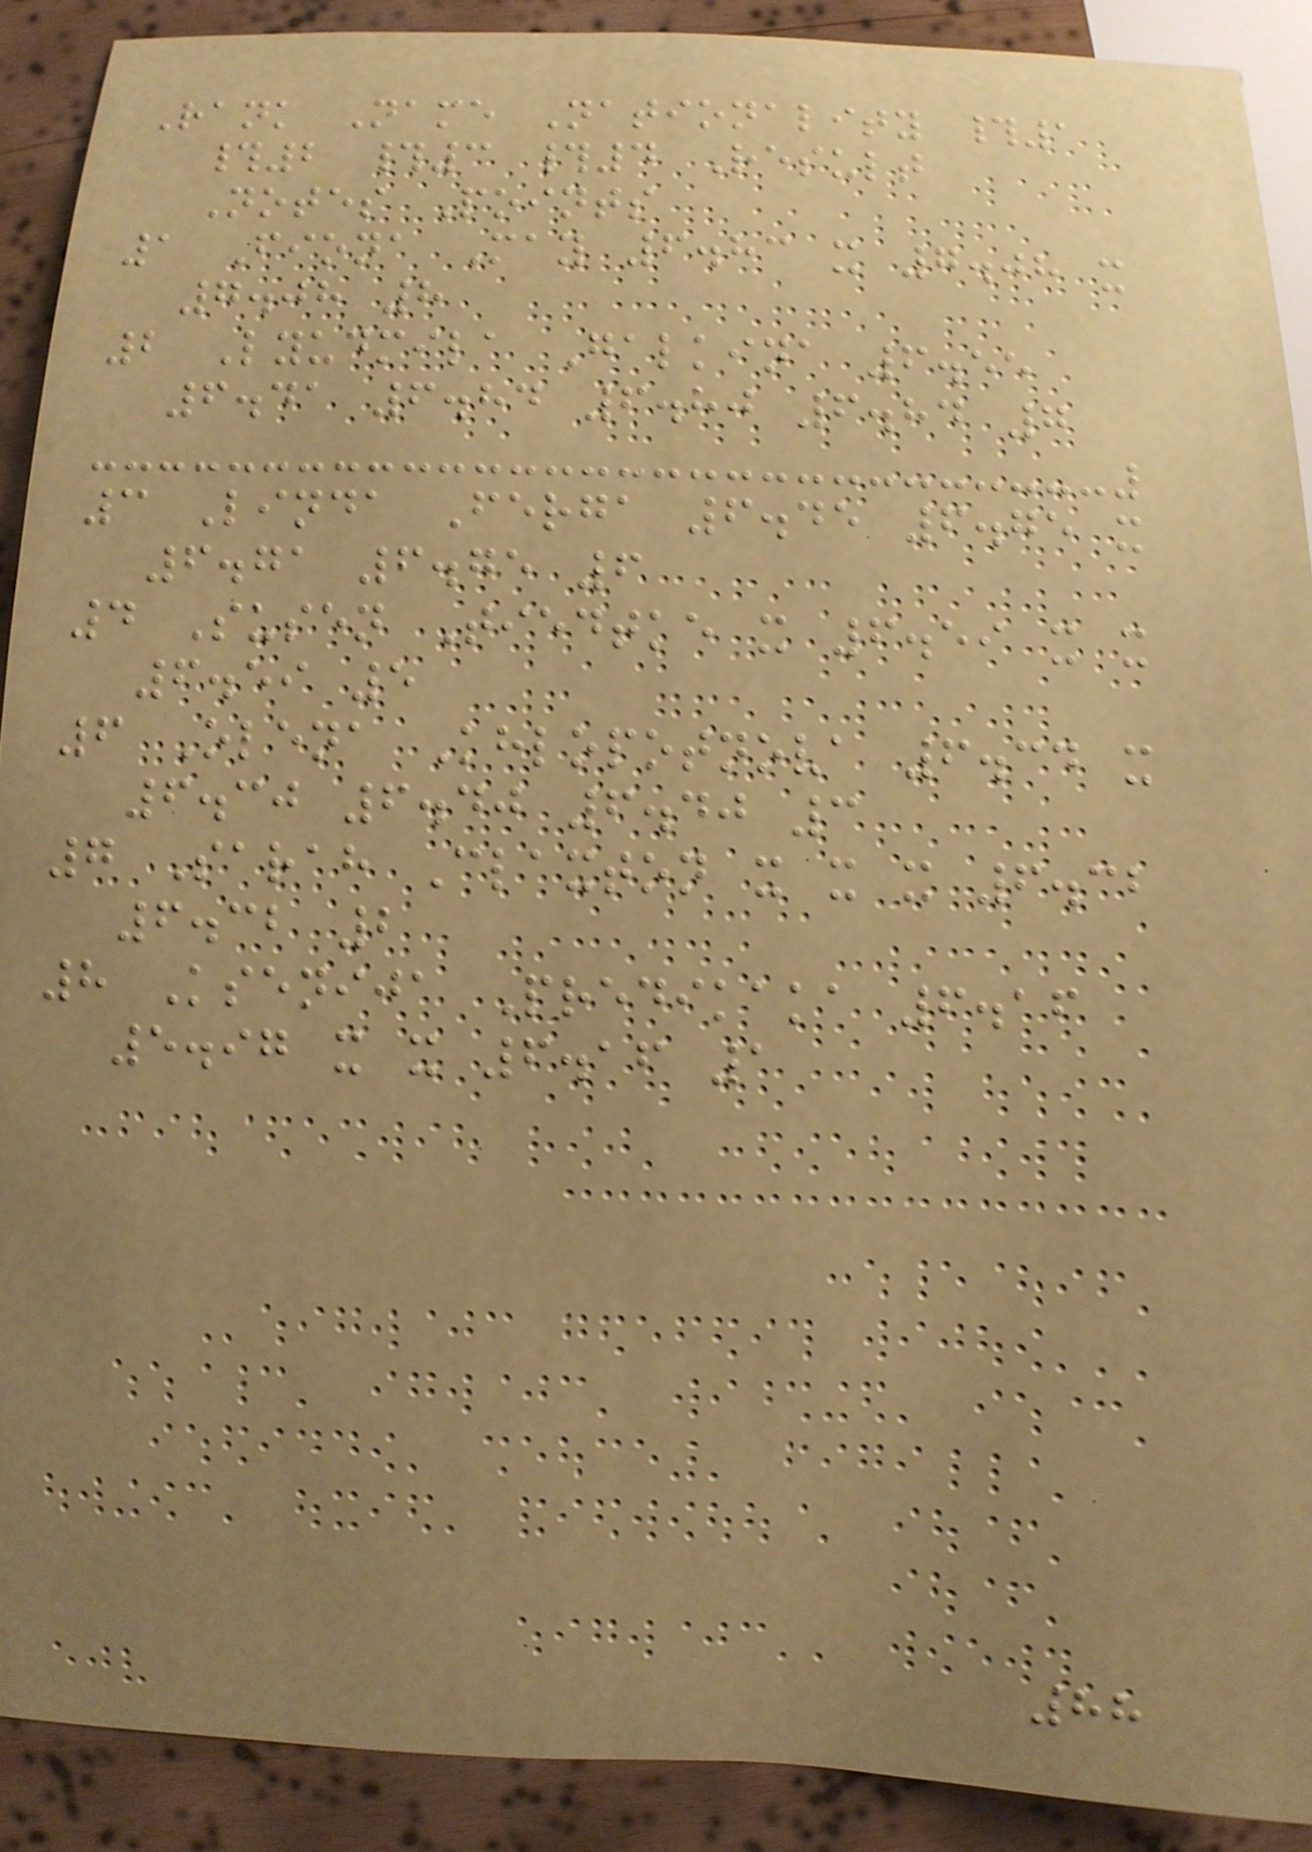Rank Name Nationality #1
#2 #3 #4 Result
Notes Points
1 Fiona May 6.83 x 7.08 x
7.08 8
2 Lyudmila Galkina 6.55
6.41 6.84 6.80 6.84 7
3 Linda Ferga 6.45 6.75 x
6.71 6.75 6
4 Susen Tiedtke x 6.59 x x
6.59 5
6 Olena Khlopotnova 6.34 x
6.30 6.40 6.40 3
7 Sarah Claxton x x x 6.32
6.32 2
8 Ksenija Predikaka 6.16
5.97 x x 6.16 1
88
